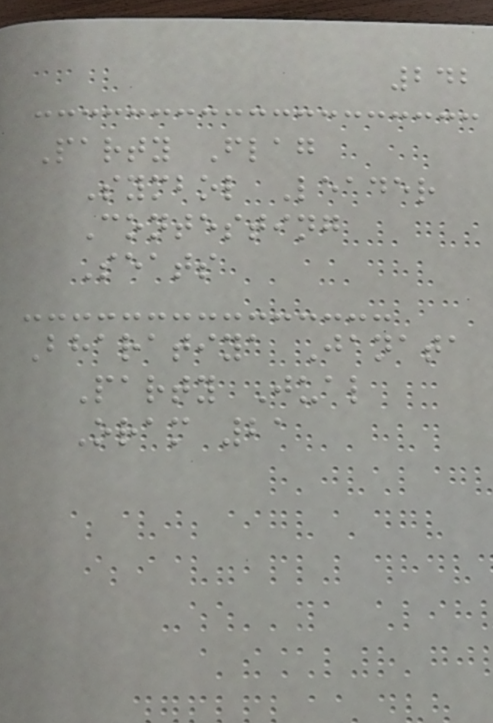242
Party Flag
Symbol Leader
Contesting
Seats
Bharatiya Janata
Party Jual
Oram 21
